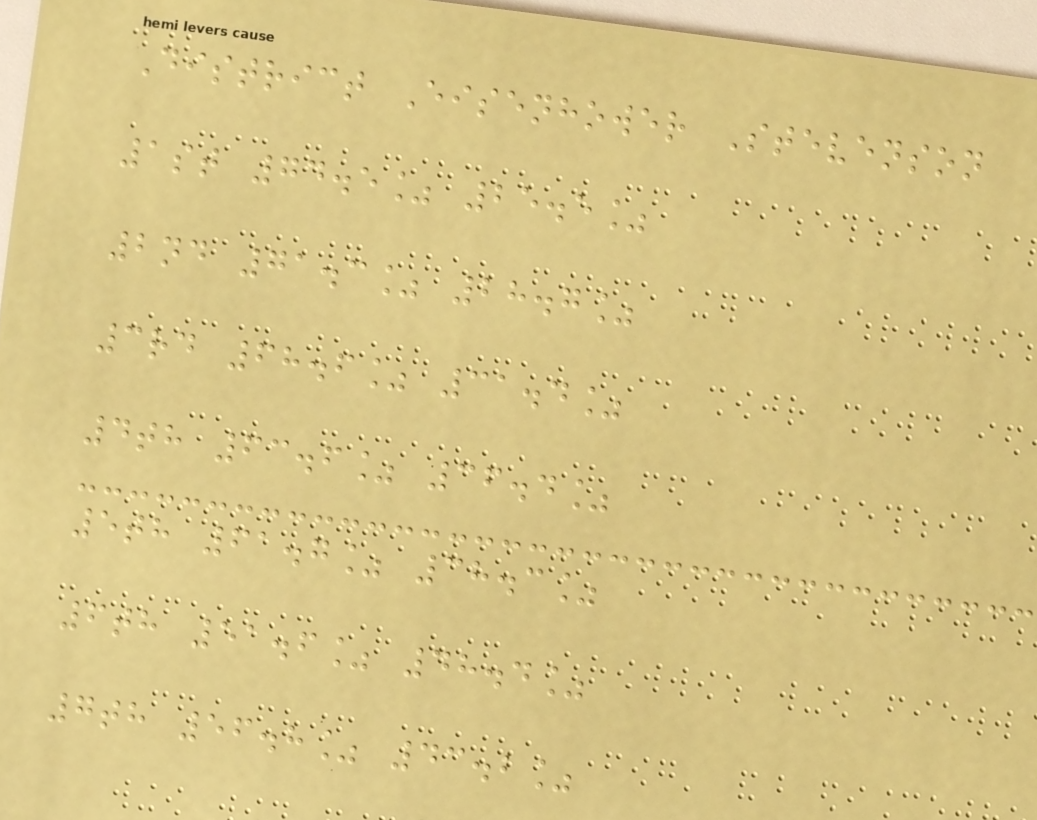District Eisenhower Stevenson
1st 74.5% 25.5%
2nd 71.3% 28.7%
3rd 68.6% 31.4%
4th 63.6% 36.4%
5th 61.7% 38.3%
6th 51.6% 48.4%
7th 56.8% 43.2%
